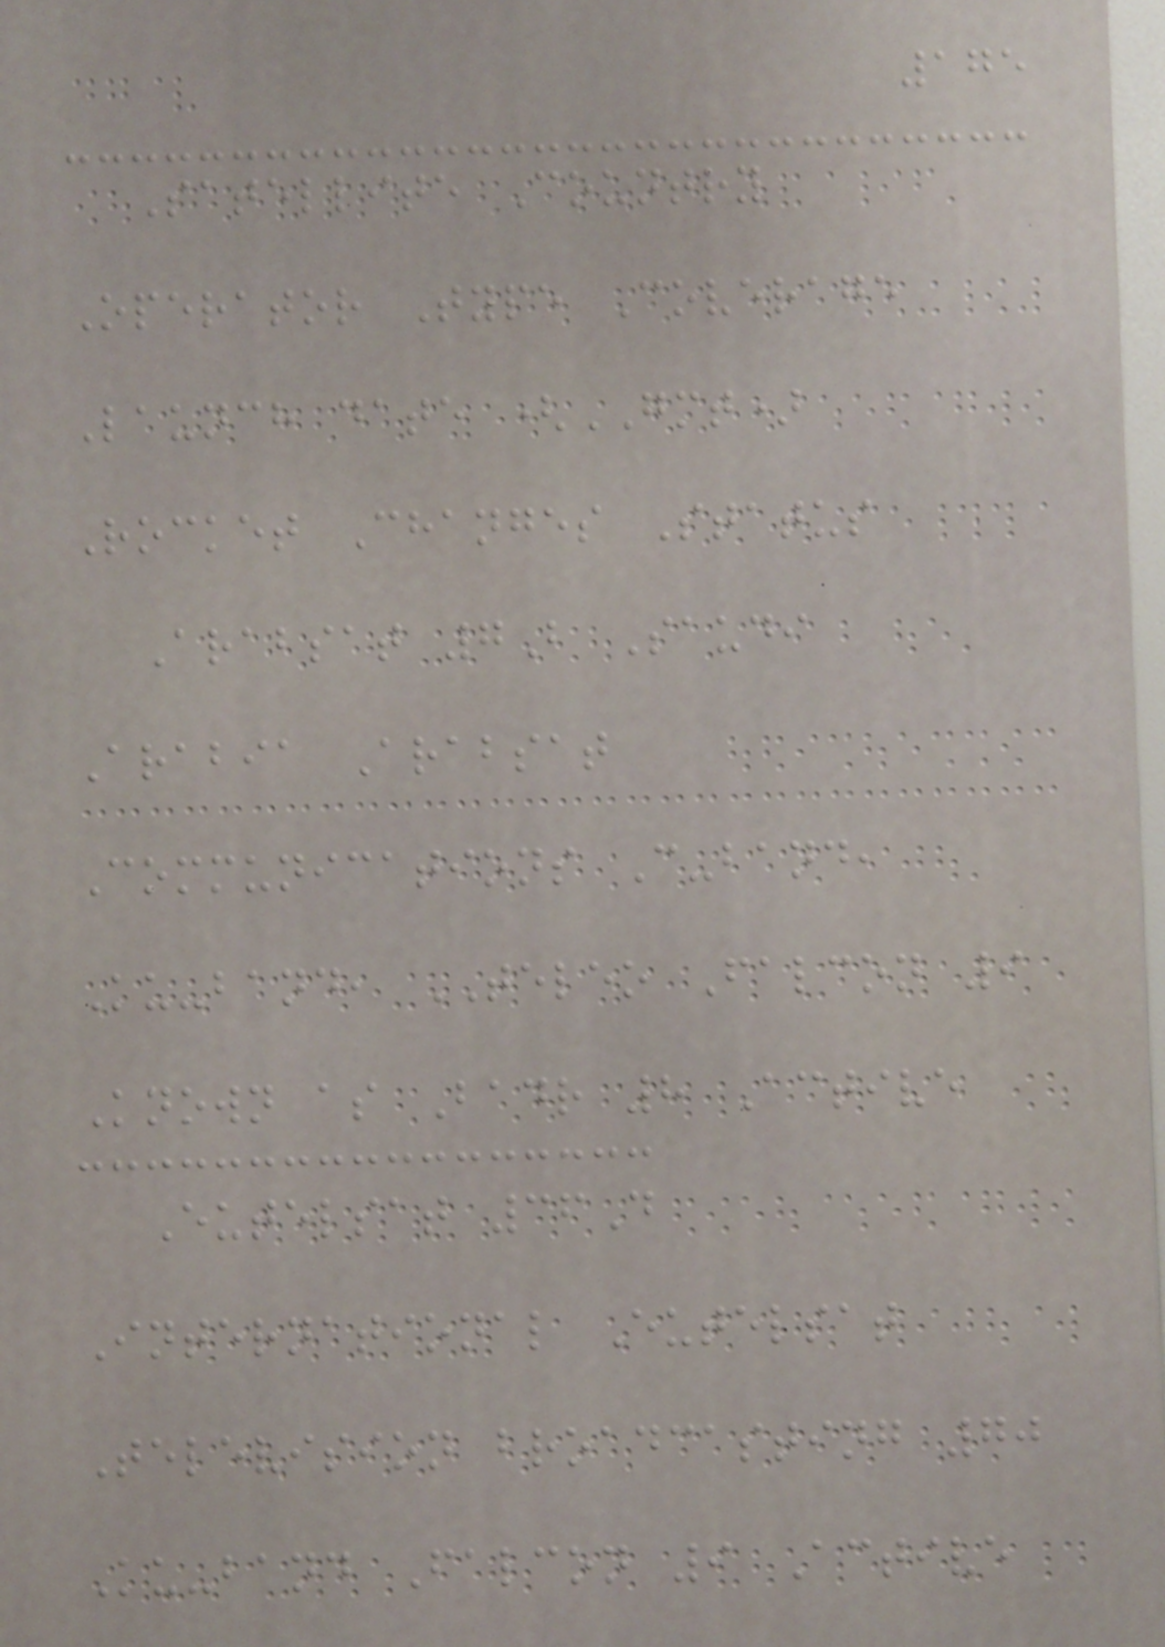175
Satellite Country
Operator Type Coverage
Launch date (GMT)
Rocket Changes Status
Arabsat 7B Saudi
Arabia Arabsat
Communications C-band,
Ku-band, TELEO Falcon 9
Known as Badr 8 Active
Eutelsat 36D
International Eutelsat
Television broadcasting 70
Ku-band Falcon 9 Active
